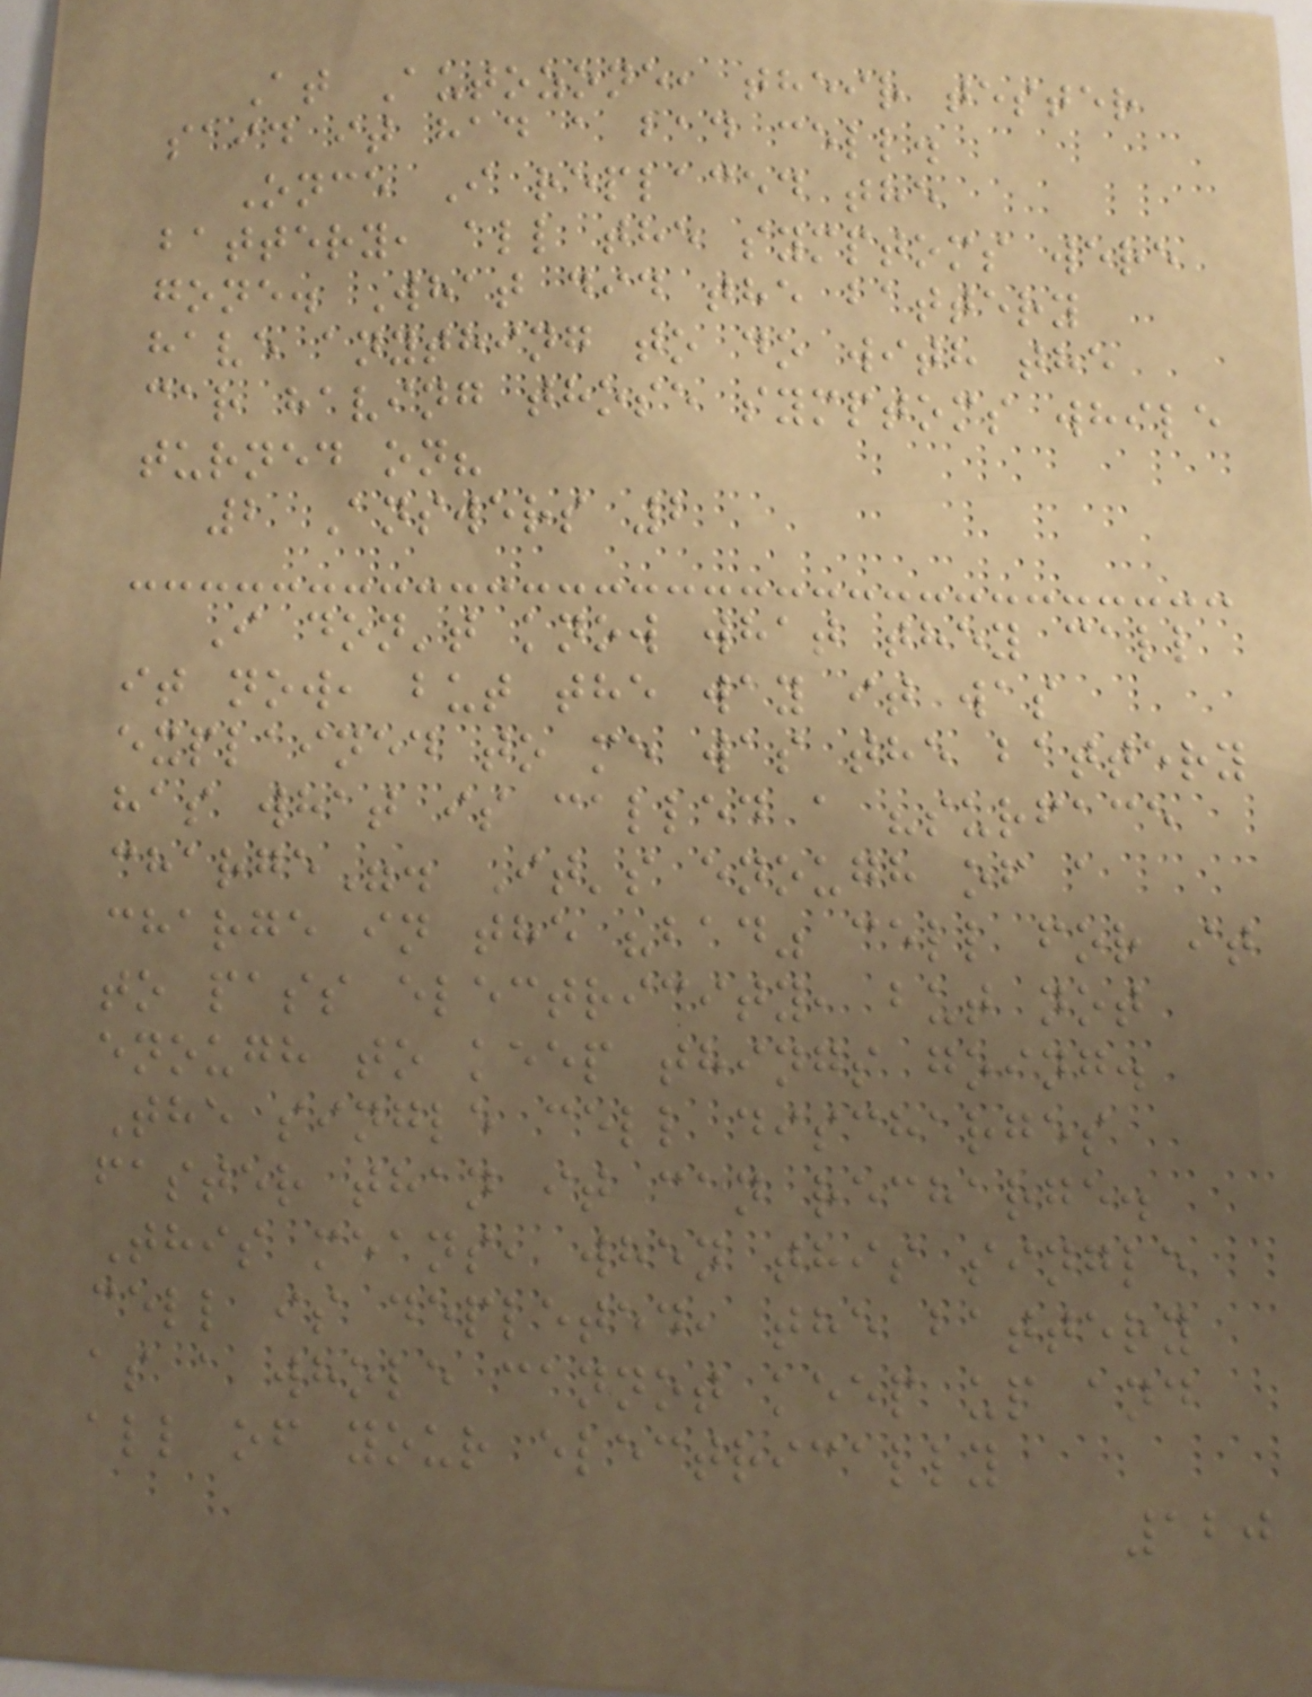At Autozone, their tester
said it had a bad cell.
Once I replaced the
battery, all the symptoms were
gone. What did the battery
have anything to do with the
car having those symptoms while
turned on?
2 Answers 2
I don't know what they call
it now, but the way it was
explained to me was the battery
has what is called a "surface
charge". It's enough of a
charge in the "bad" cell for it
to pass electricity, but not
enough to keep things going.
The single cell discharges
faster than it can recharge.
This means, when this single
cell is depleted, the battery
as a whole cannot keep up and
all of your electrically
120
